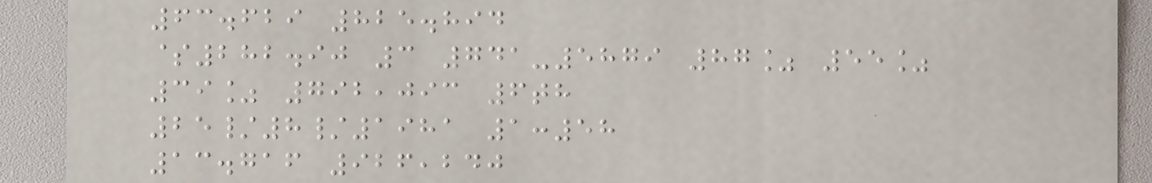63.629 825.894
$282.90 3 741-5879 87% 55%
39% 792,093 6th
25/8/1981 1:58
13.716 926,240
